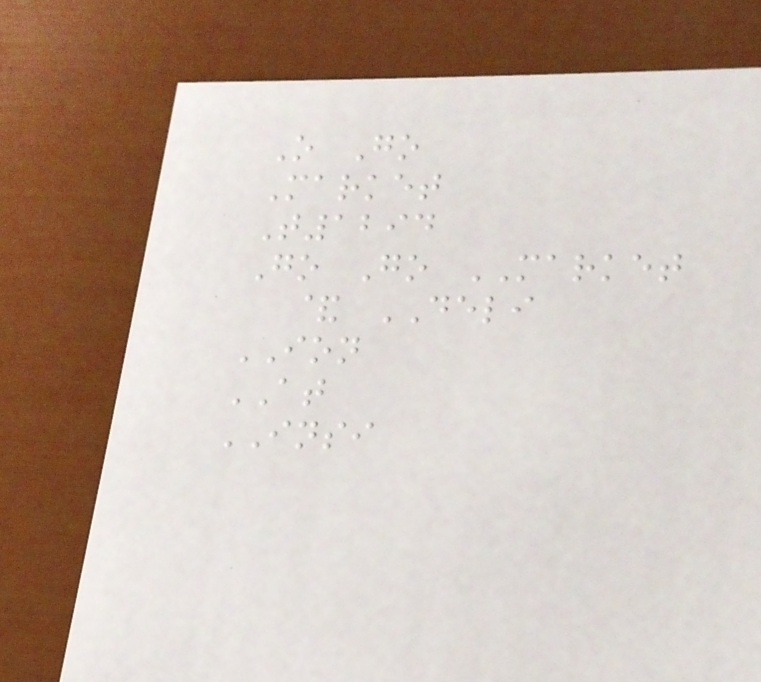O Go
Market
T1294
Go Go MARKET
& DELI
ION
AT
INSI
